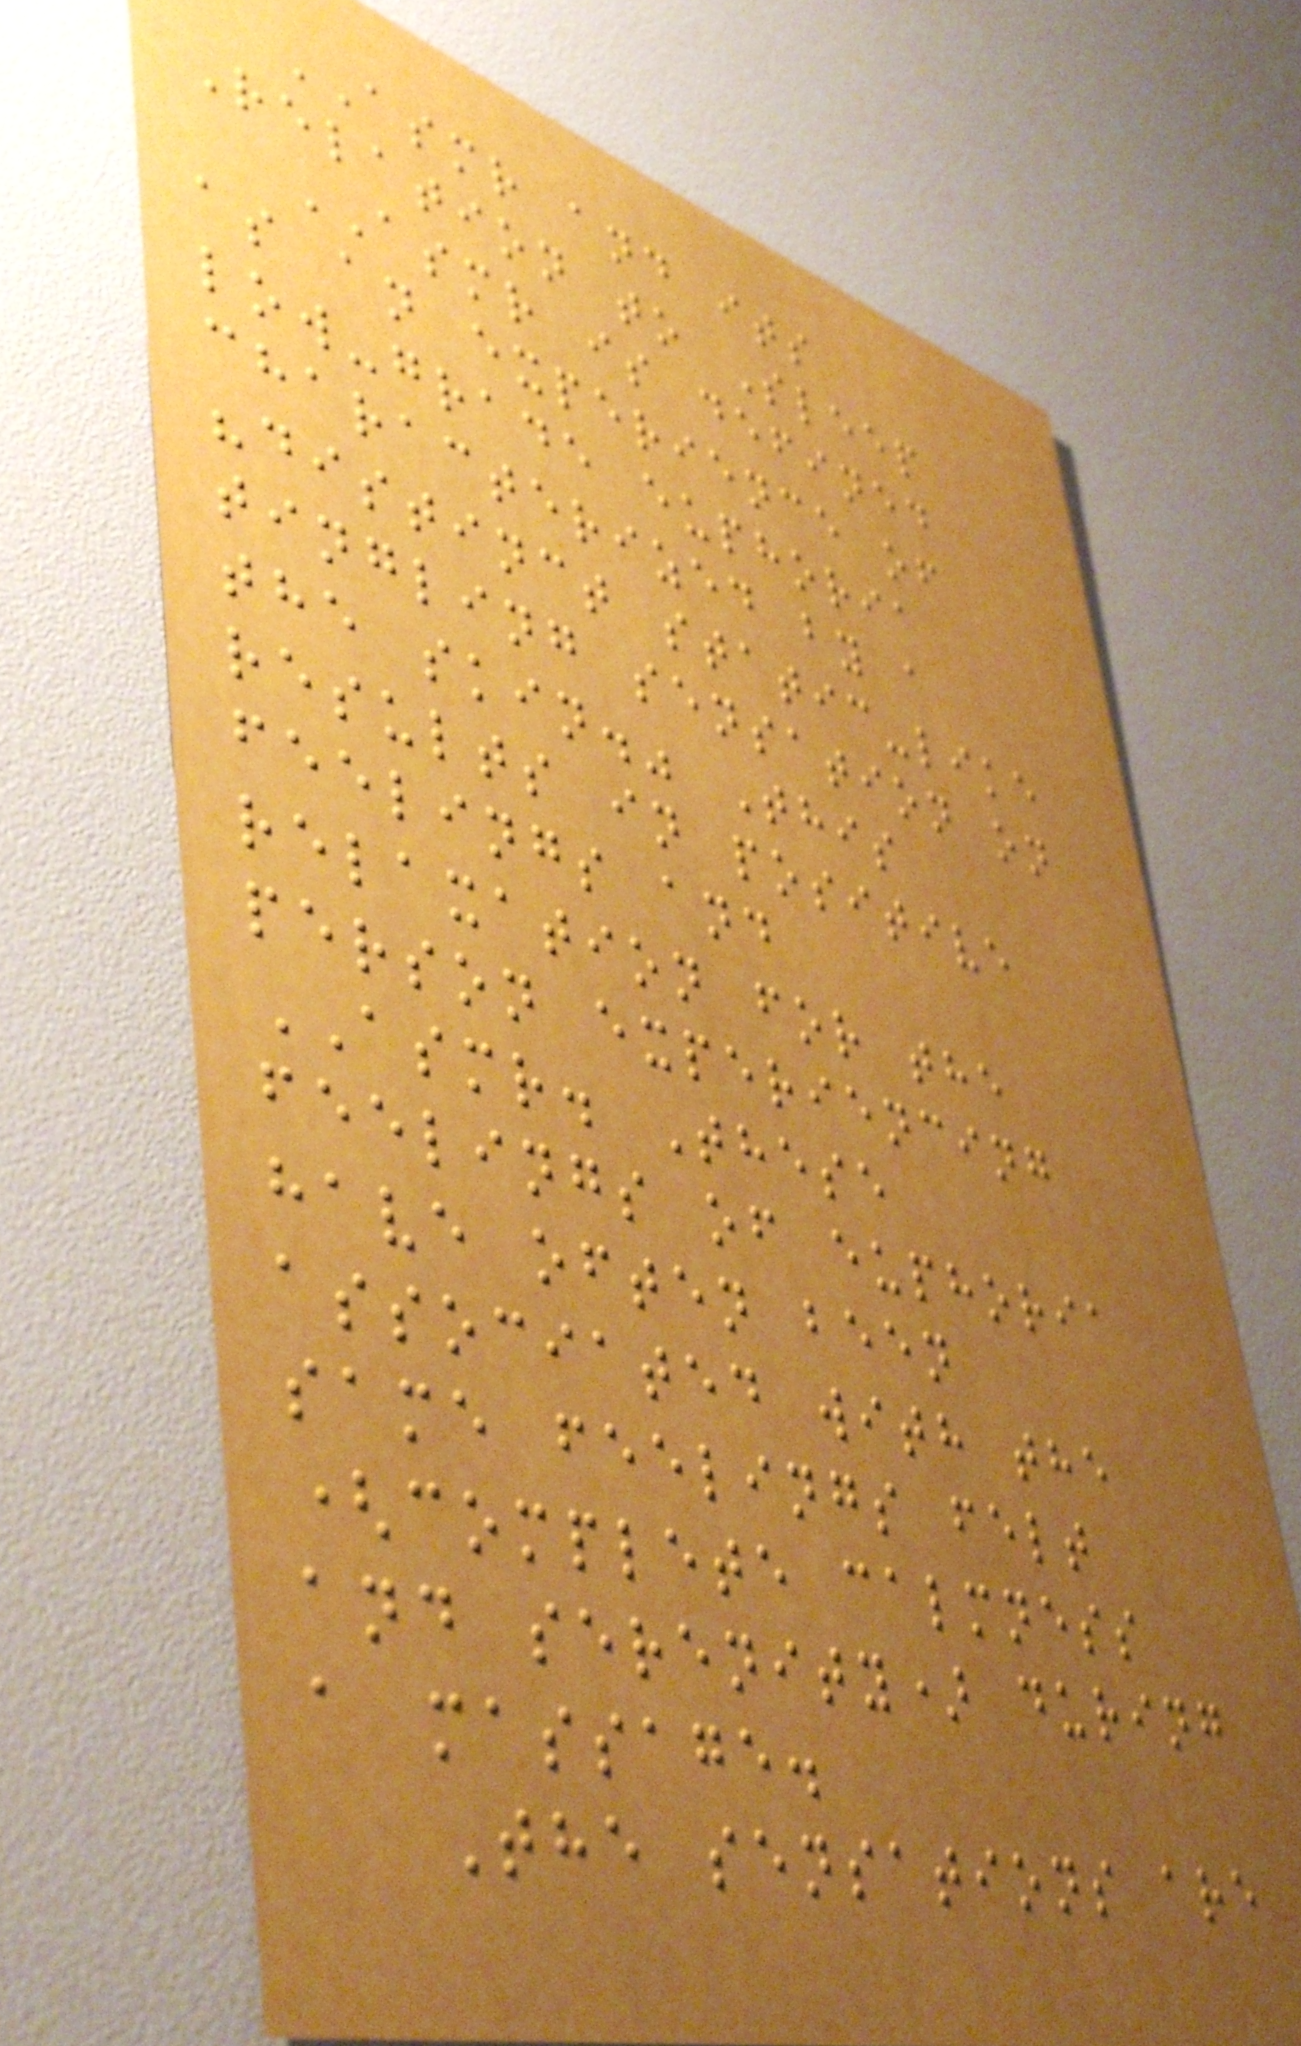ASMR and its
Relation to Sleep
ASMR is defined
as an experience of
low-grade euphoria
characterized by a
"distinct static-like
tingling sensation on
the skin." This
results in positive
feelings and
relaxation for the
person experiencing
ASMR. These
feelings of euphoria
have often been
associated with the
same feelings felt
(complete calmness
and serenity) during
a massage.
The sensations are
